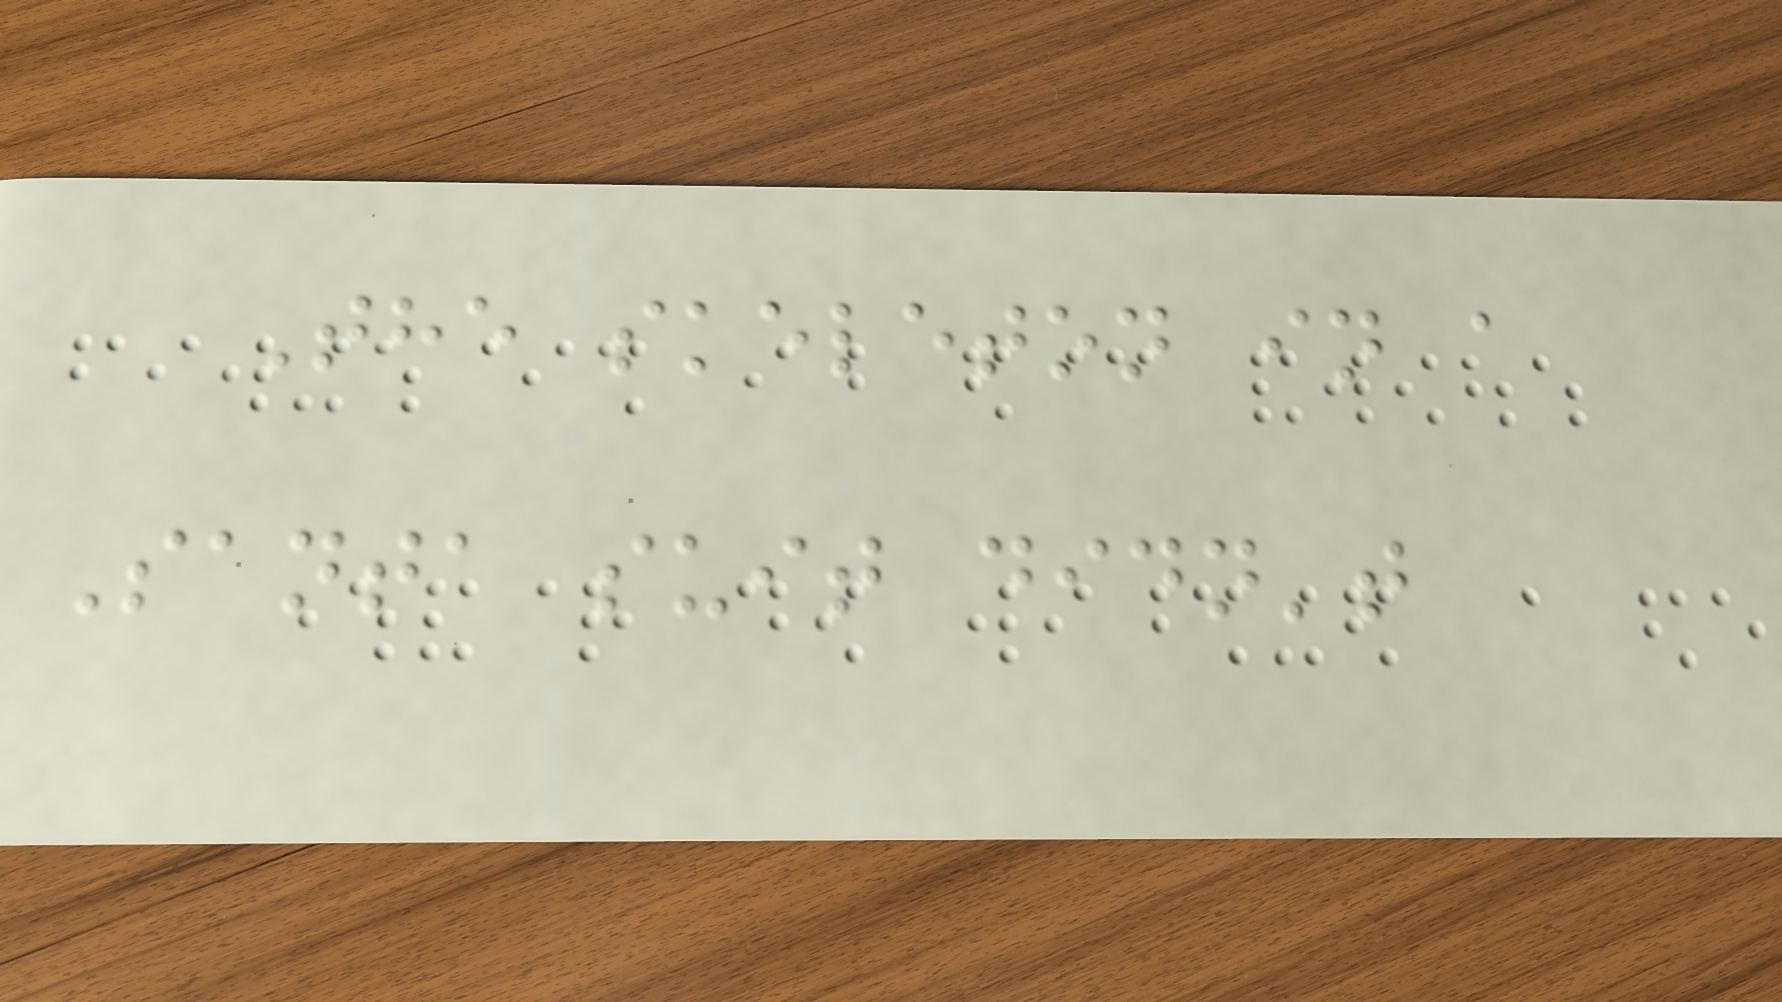The skeleton in a
Santa suit didn't
